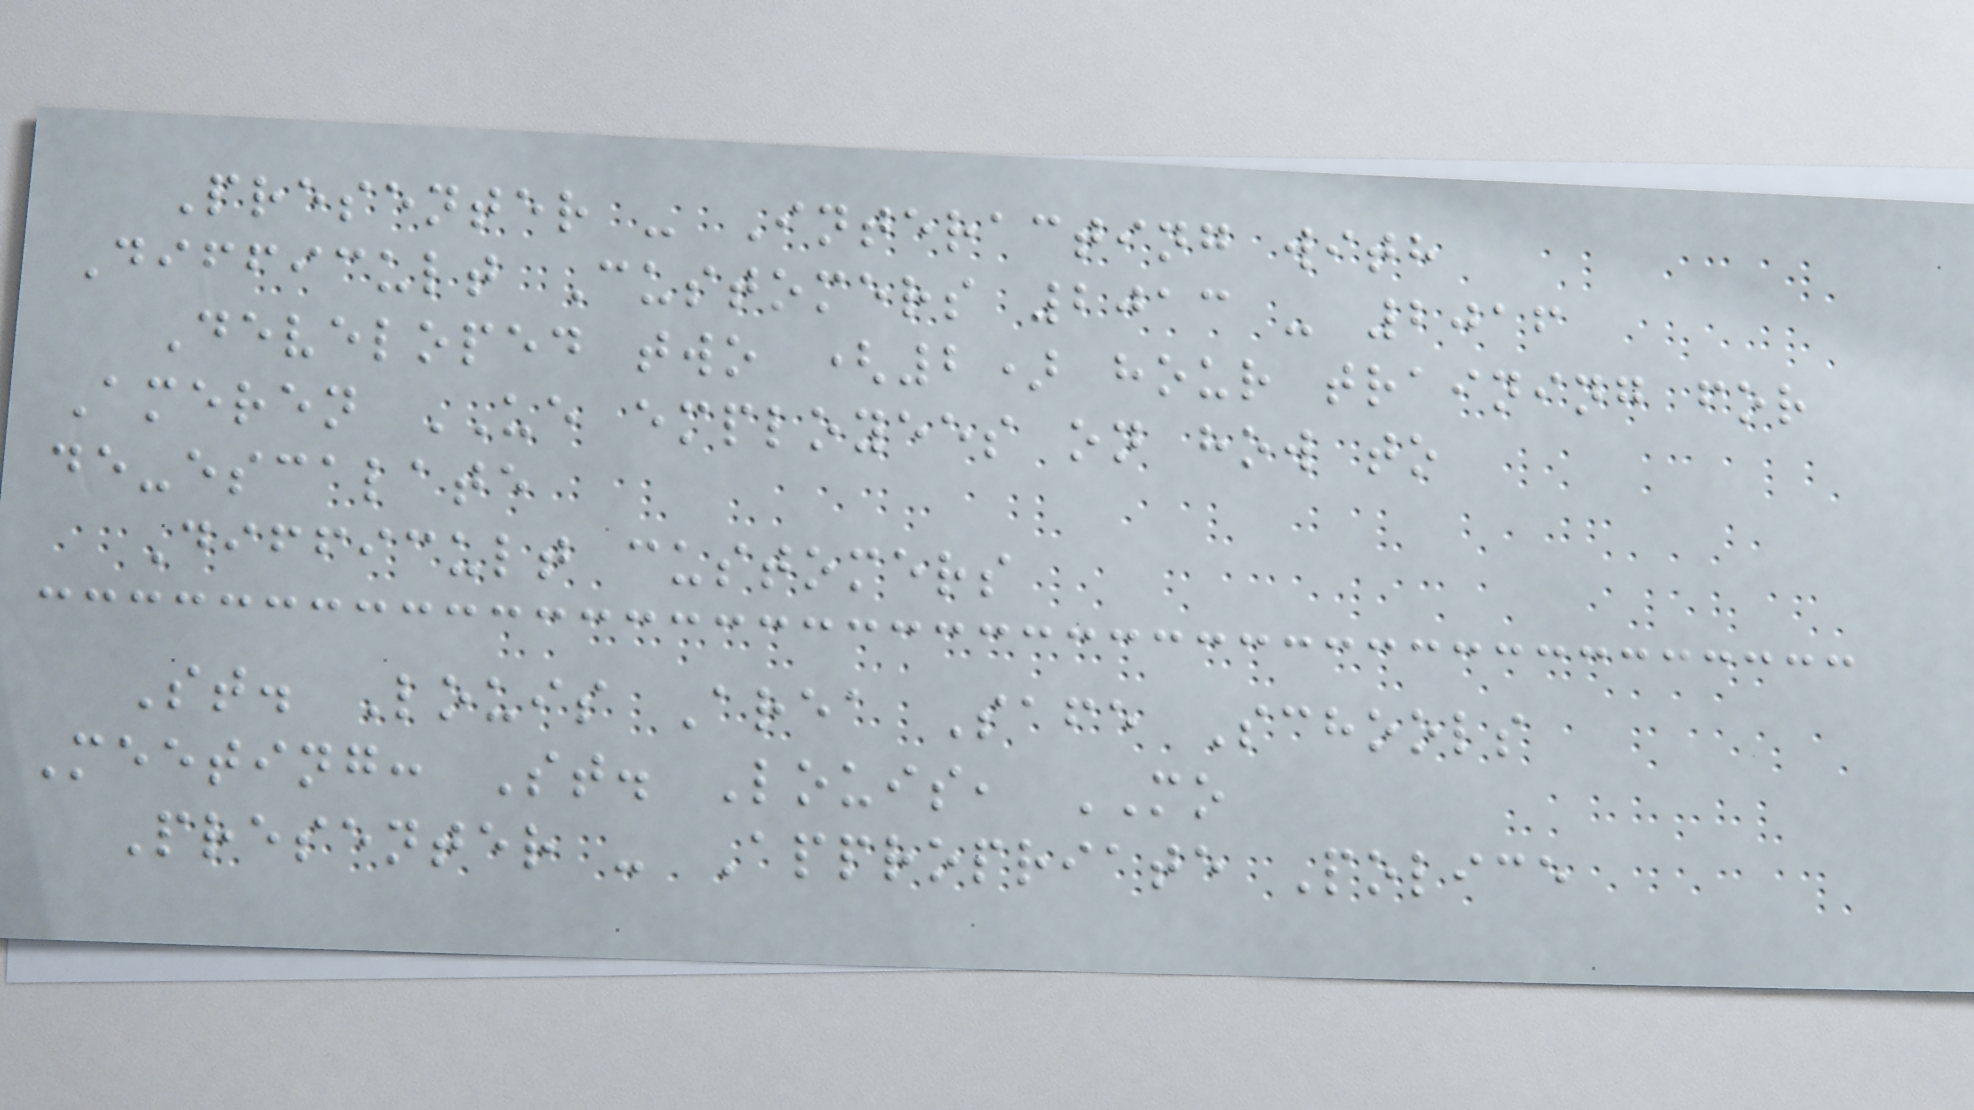Presenter - Interacting with
Difficult Customers 2013 - 2016
Developed two (2) hour training for
Ameren UE employees on how to
de-escalate
Difficult customers
St. Louis Area Safe Schools
Meeting: St. Louis, MO
Presenter - Appropriate Police
